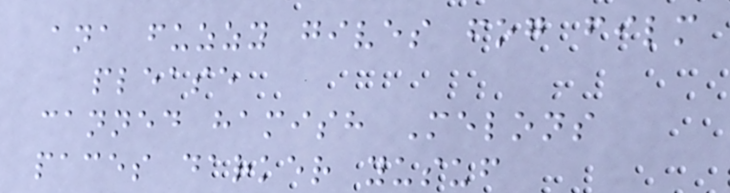ana fuzzy gives fog film
please
canned hamish Melons
paces darker yusuf
